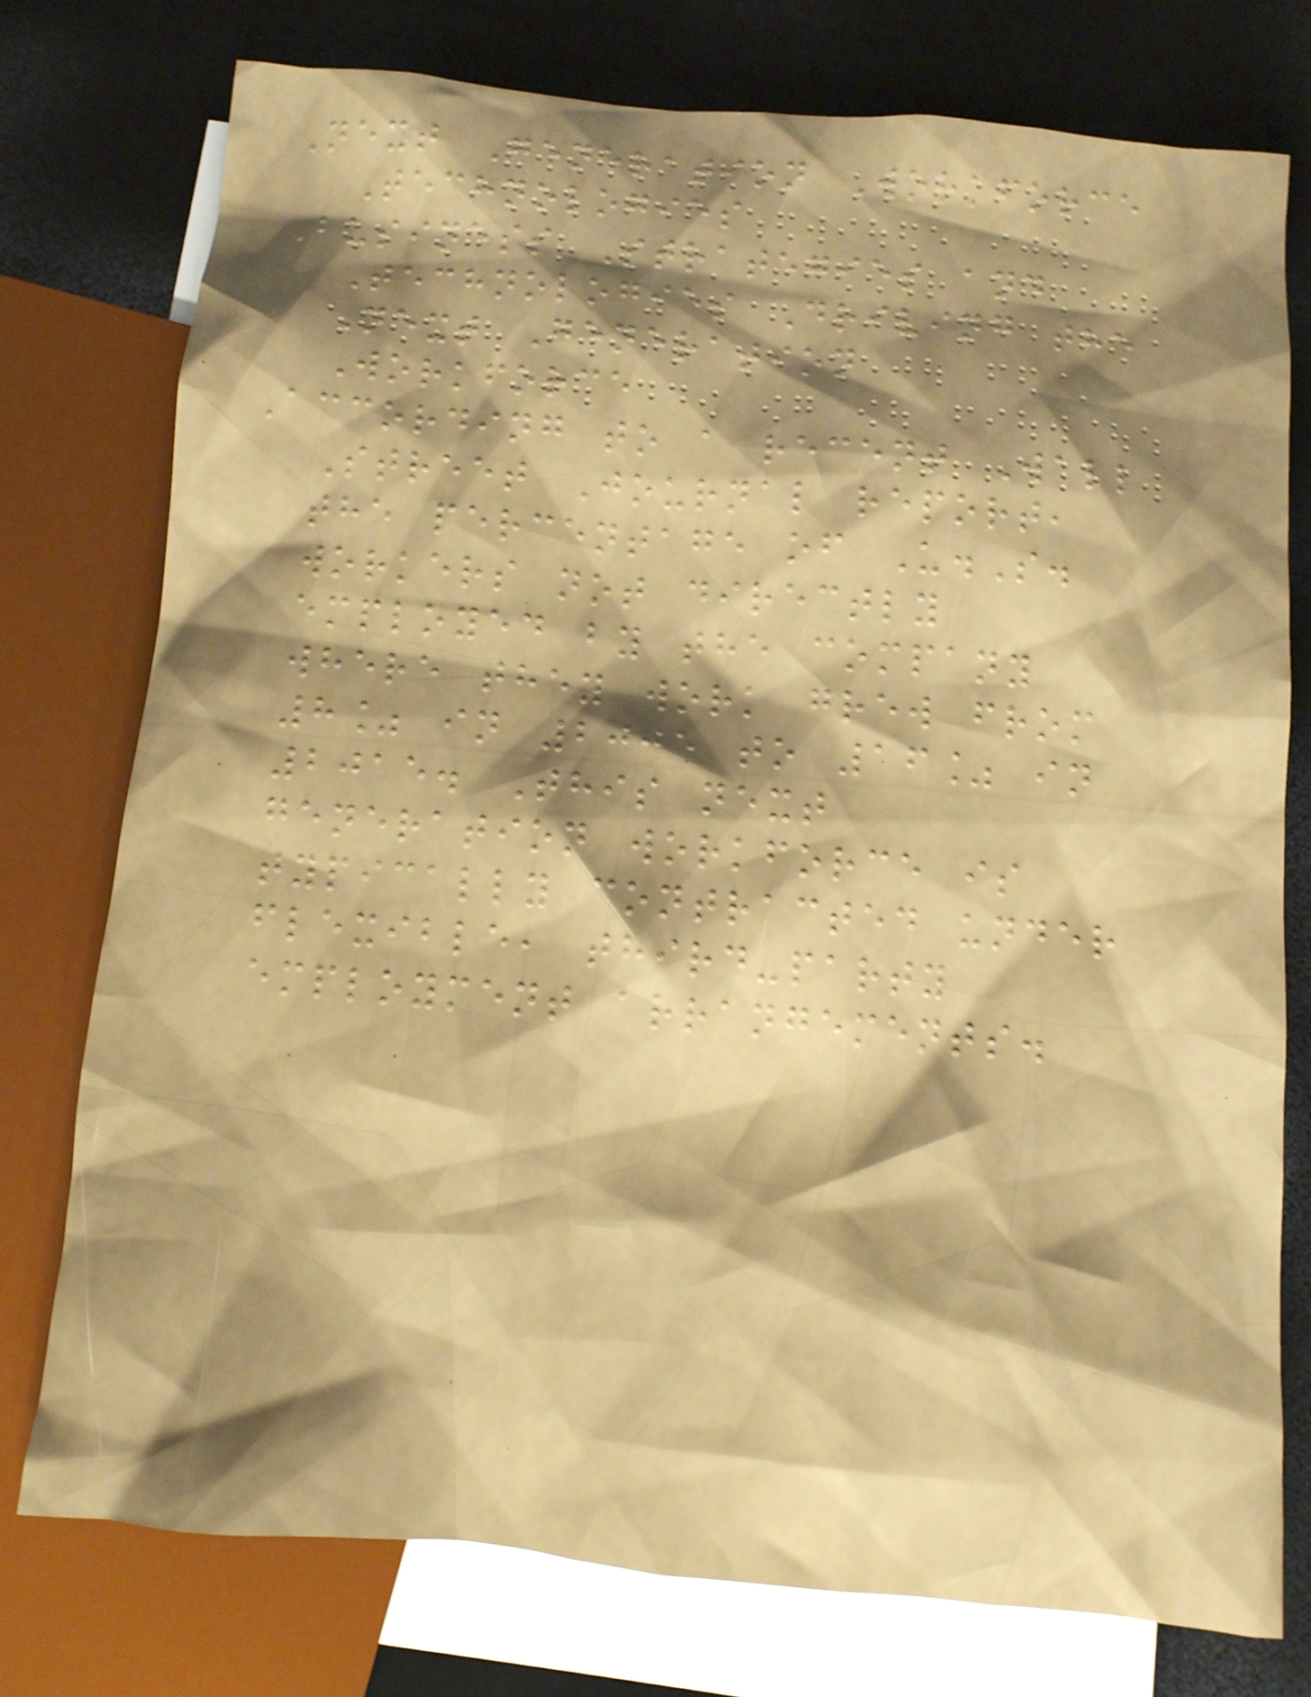Next Generation Workforce
Technologies
Business Strategies and
Technologies Driving the
Next Generation
Workforce
According to a recent Wall
Street Journal report,
the percentage of U.S.
workers not directly
employed by the company
where they work grew from
8% in 2005 to 16% in
2015. This next
generation workforce is
typically contracted under
flexible, third-party
employment arrangements.
